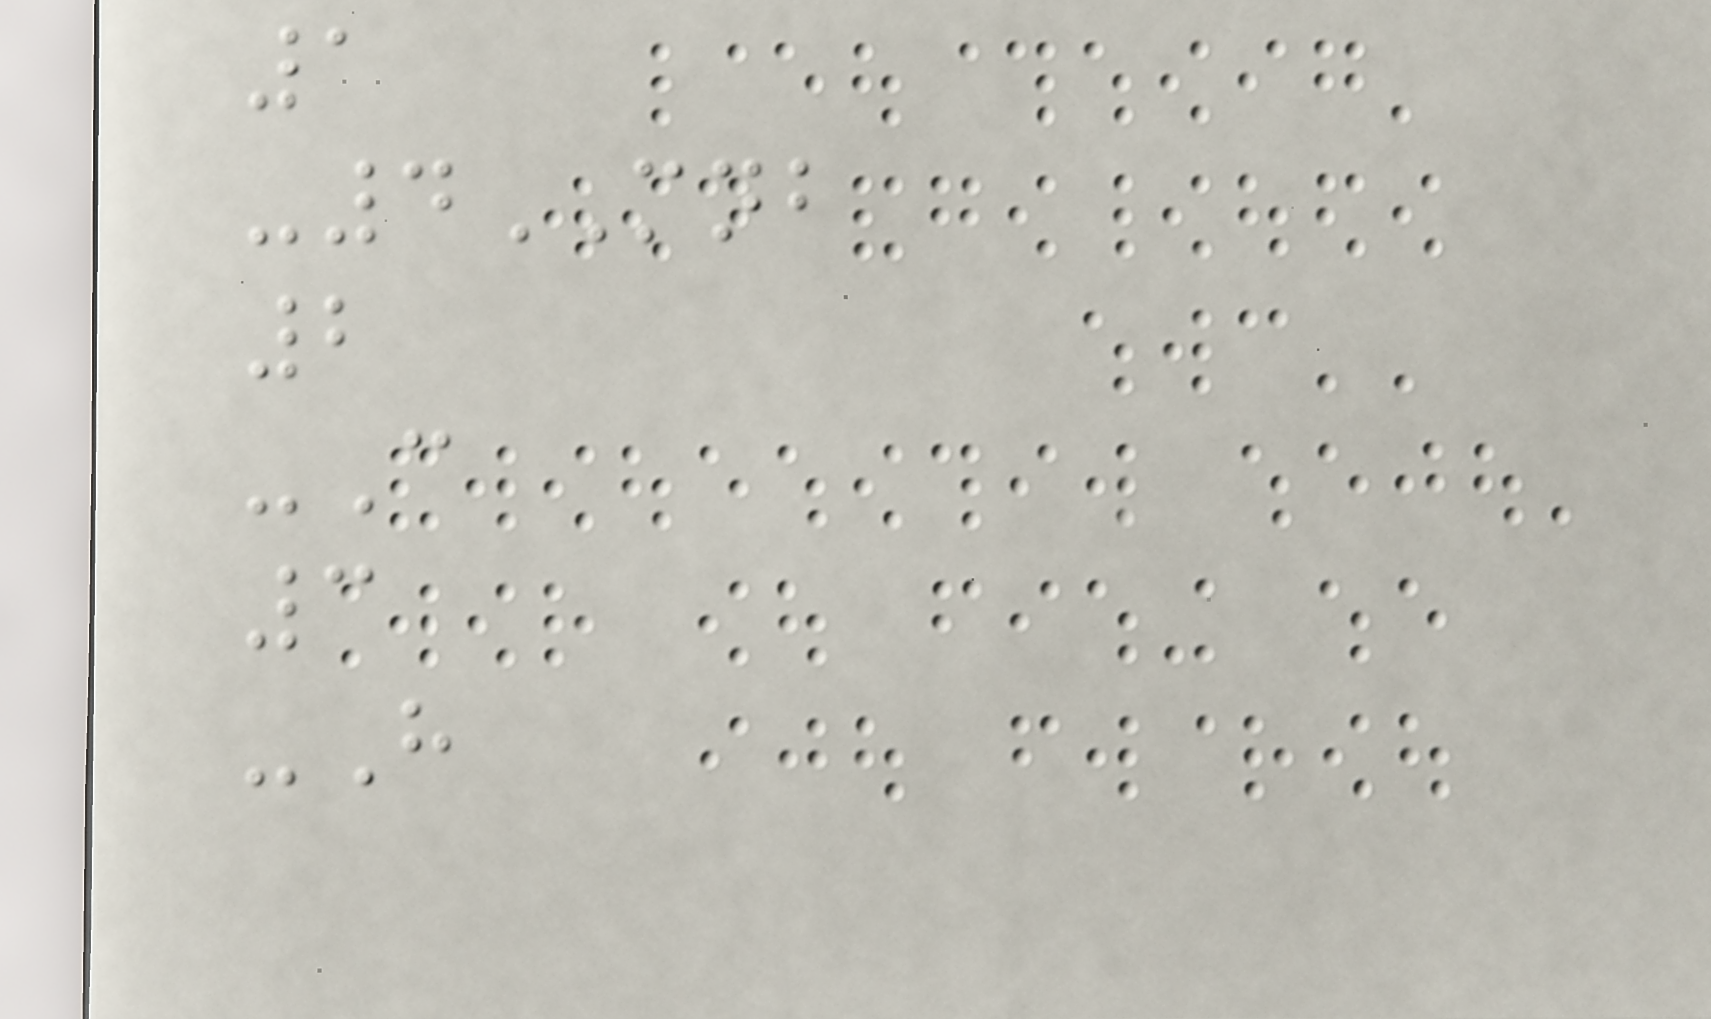1
-4MNB
2
-C
3
-H
